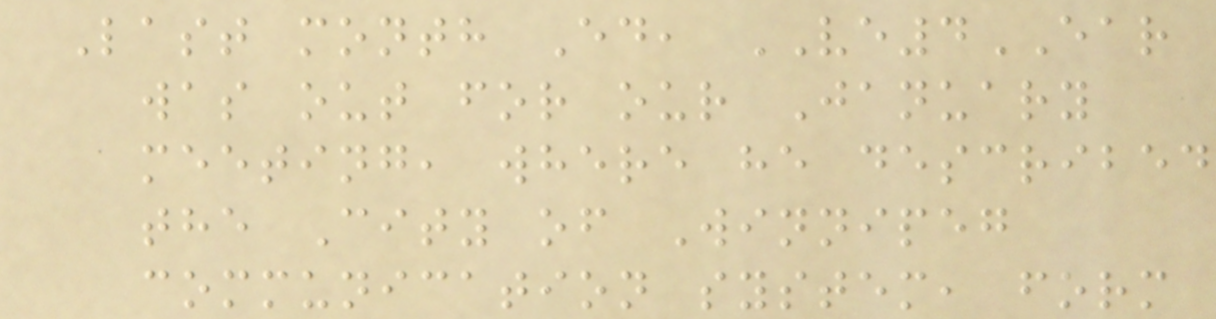Last month Ed, VE4EAR
was out for our January
meeting, where he described
the City of Winnipeg
communication system, form
